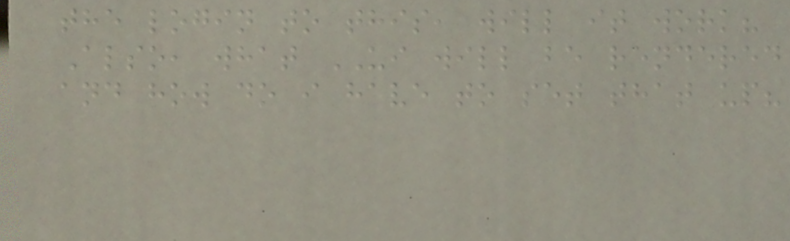the login to this, will it work?
Also, what UI will be rendered
and how do i have to set that up?
